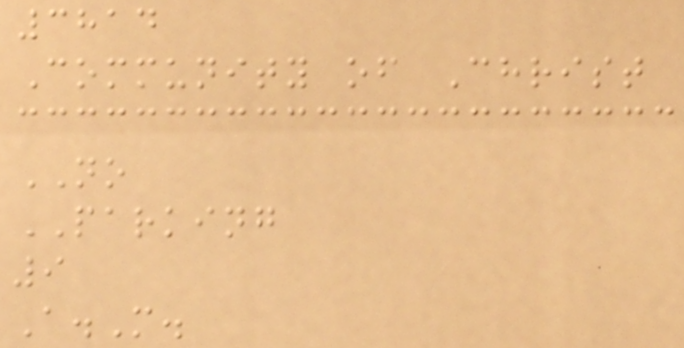3814
Community of Christ
NO
PARKING
9
A.M.
